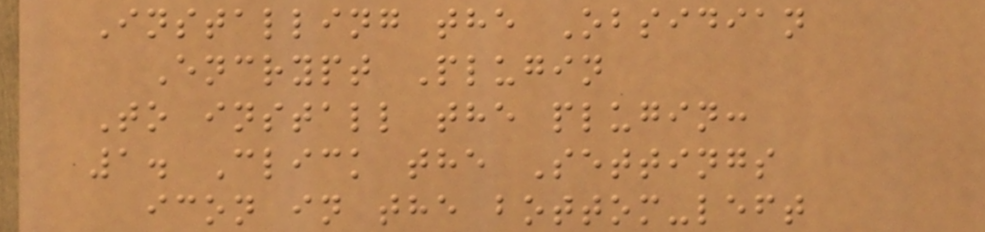Installing the Obsidian
Encrypt Plugin
To install the plugin:
1. Click the Settings
icon in the bottom-left
